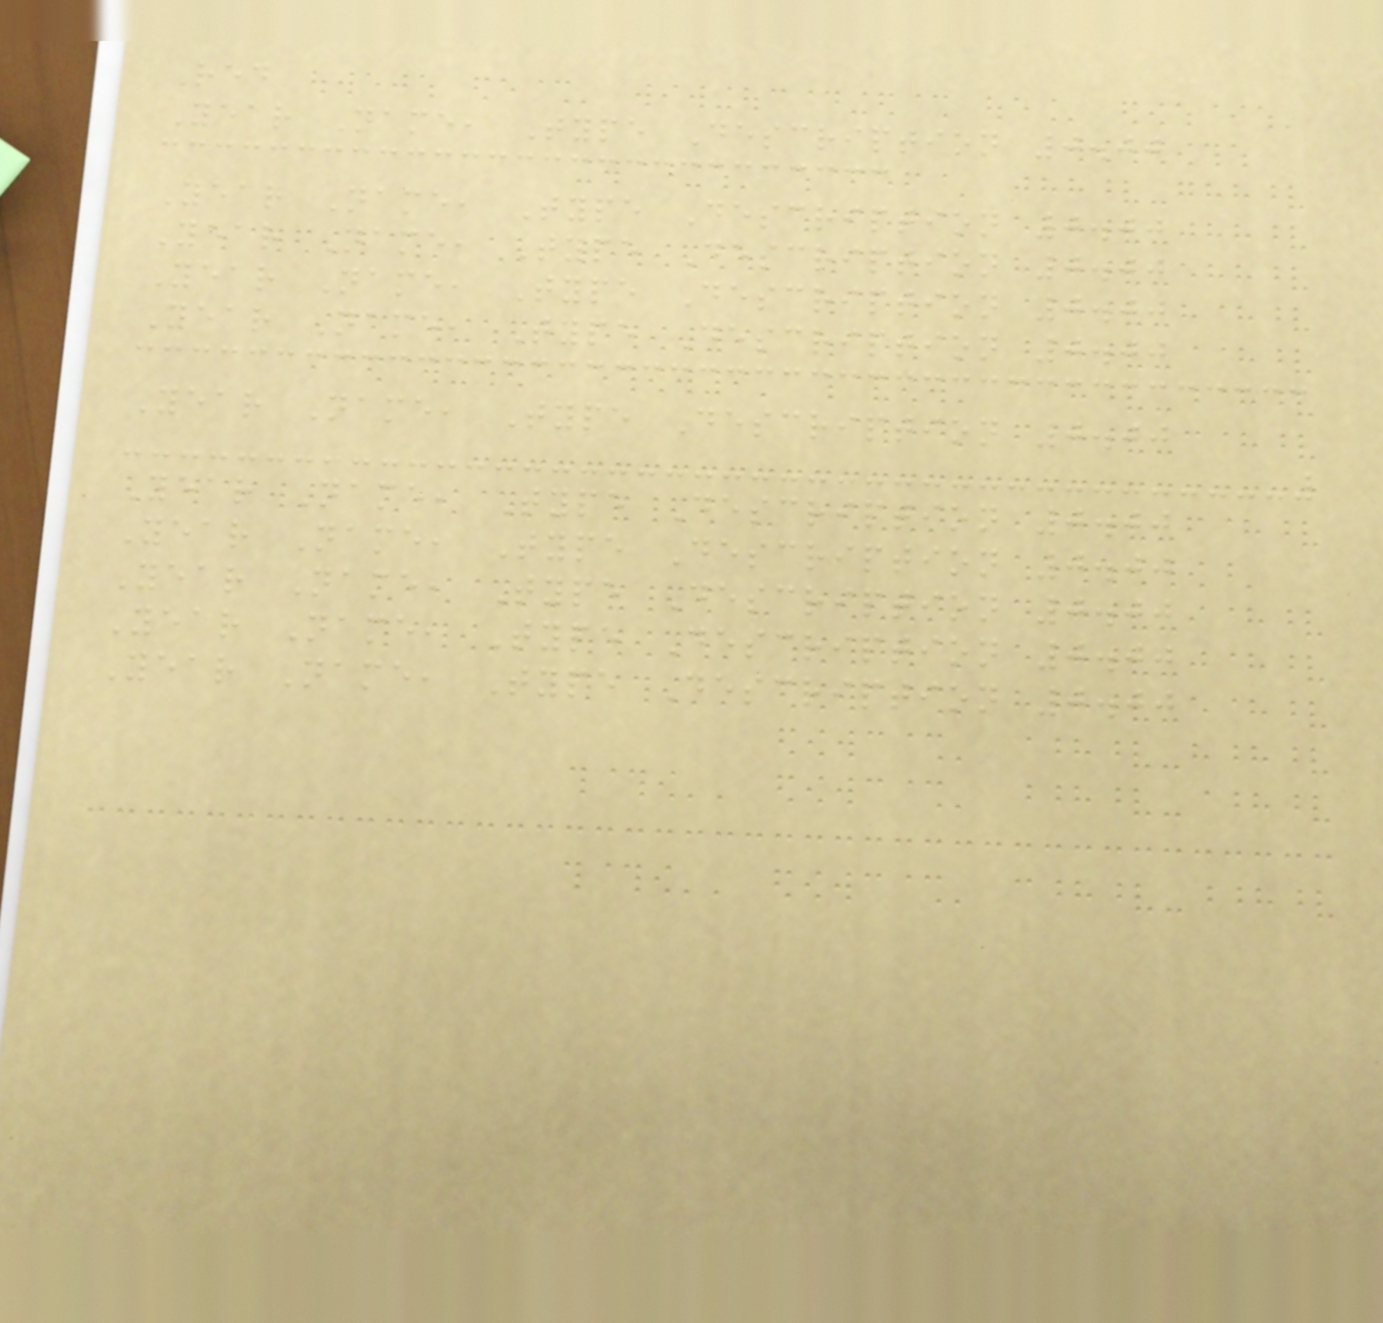Red
Year Name, Type Description 0.00
Year Name, Type Description 0.00
Year Name, Type Description 0.00
Year Name, Type Description 0.00
Year Name, Type Description 0.00
Year Name, Type Description 0.00
Year Name, Type Description 0.00
Year Name, Type Description 0.00
Year Name, Type Description 0.00
Year Name, Type Description 0.00
Year Name, Type Description 0.00
